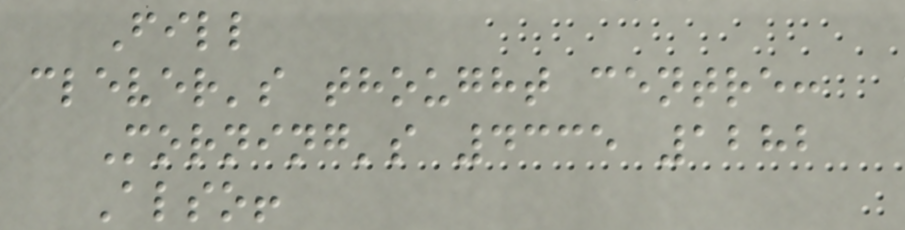Fill
clever's thought centre:
Morning's 4335 1282
Also!
